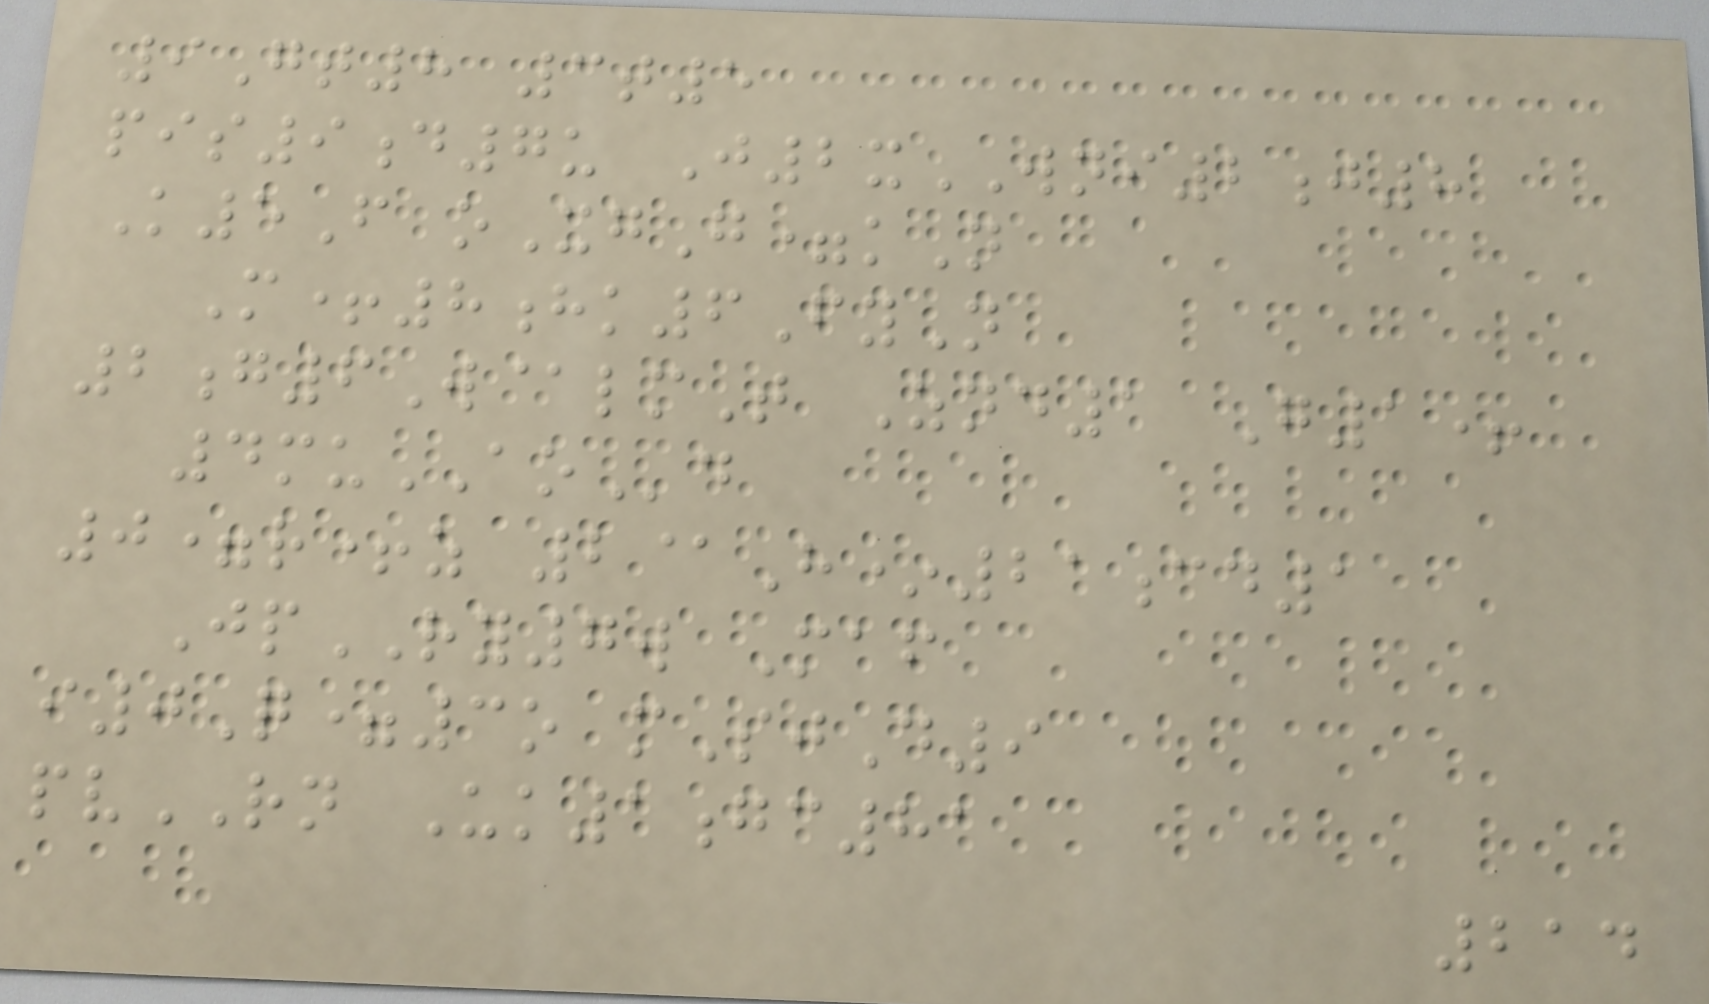9Gt8 3t5
pis9d7u J2xWNI2j8
K5F oXgG=kN
M+8hk6FyN
2g6W@lmT Znd1 G1+
4muAOd
0=r+z 2@H*21cd1
JpRY7w Maf
i0Q=3o mSjD9
pvRN Uk1gc81
214
